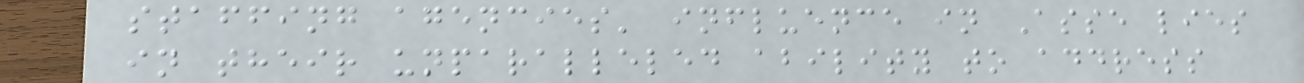staffing agencies' influence in Asse lies
in their unparalleled ability to address
